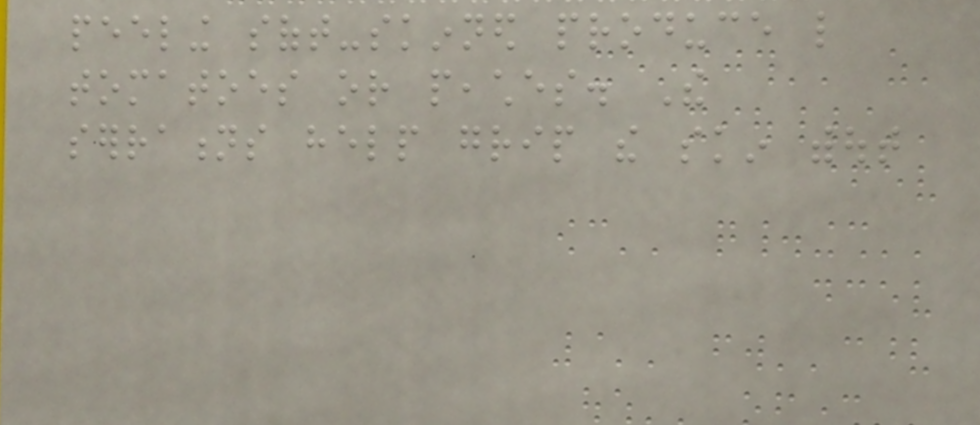peeling soft-skinned produce like
tomatoes or peaches. The
serrations help grip the skin without
